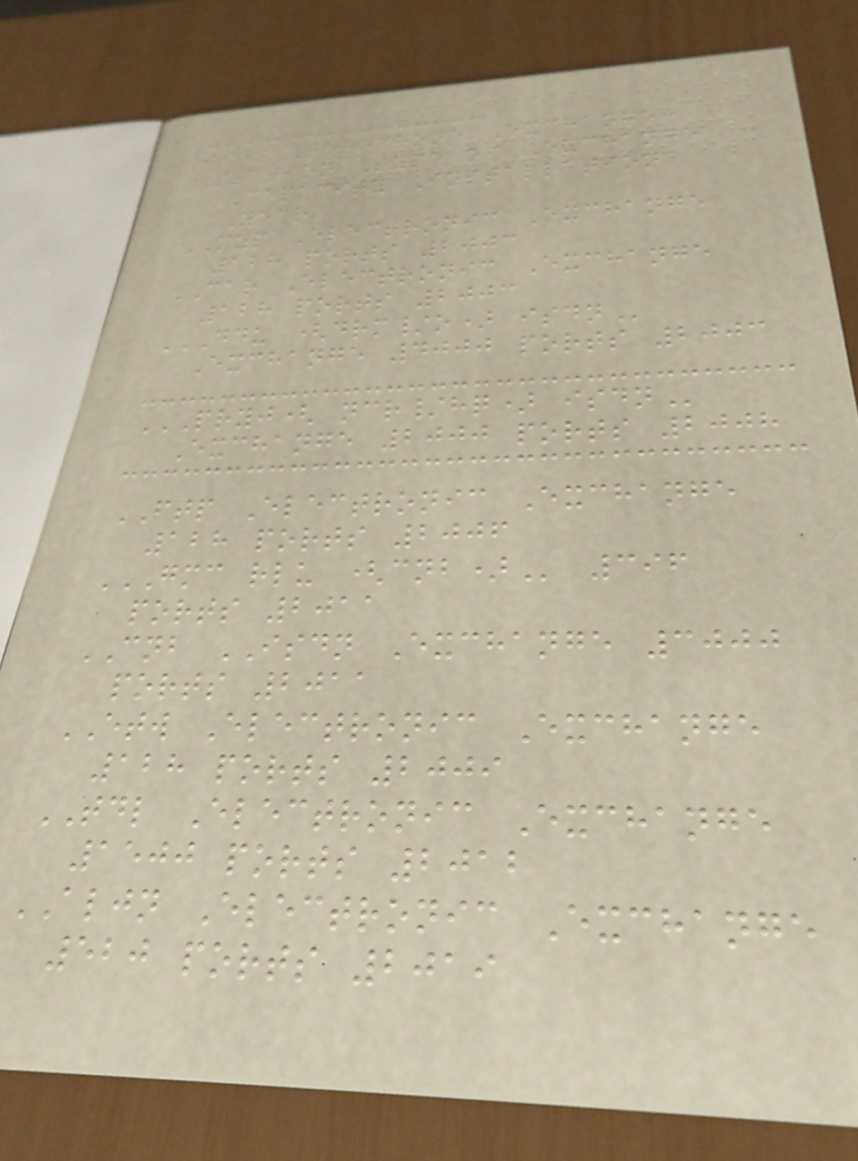ii) Telephone Exchange:
Station Type of Exchange
Capacity Installation
Year
MZP Electronic Exchange
128 ports 2003
CAR Electronic Exchange
128 ports 2003
DDU (DRM/O) ISDN
Exchange 4000 ports 2003
PRYJ( NCR/HQ) ISDN
Exchange 2000 ports 2008
FTP Electronic Exchange
128 ports 2006
GMC RLU (CNB) 396
ports 2011
CNB ISDN Exchange 3000
ports 2011
ETW Electronic Exchange
128 ports 2009
TDL Electronic Exchange
1500 ports 2012
ALJN Electronic Exchange
520 ports 2019
